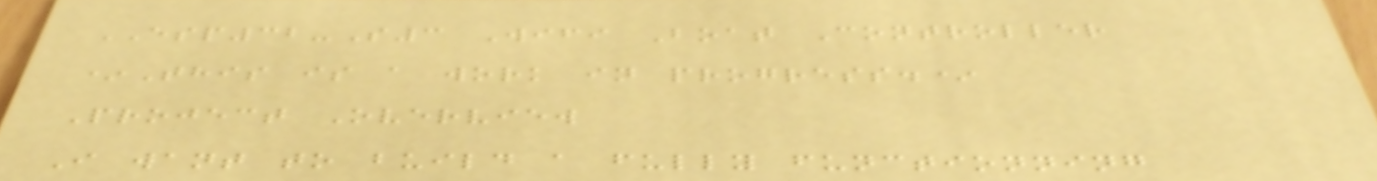ESP32-S3 Wifi Boat Controller
*This is a work in progress.*
Project Overview
I want to build a fully functionning
